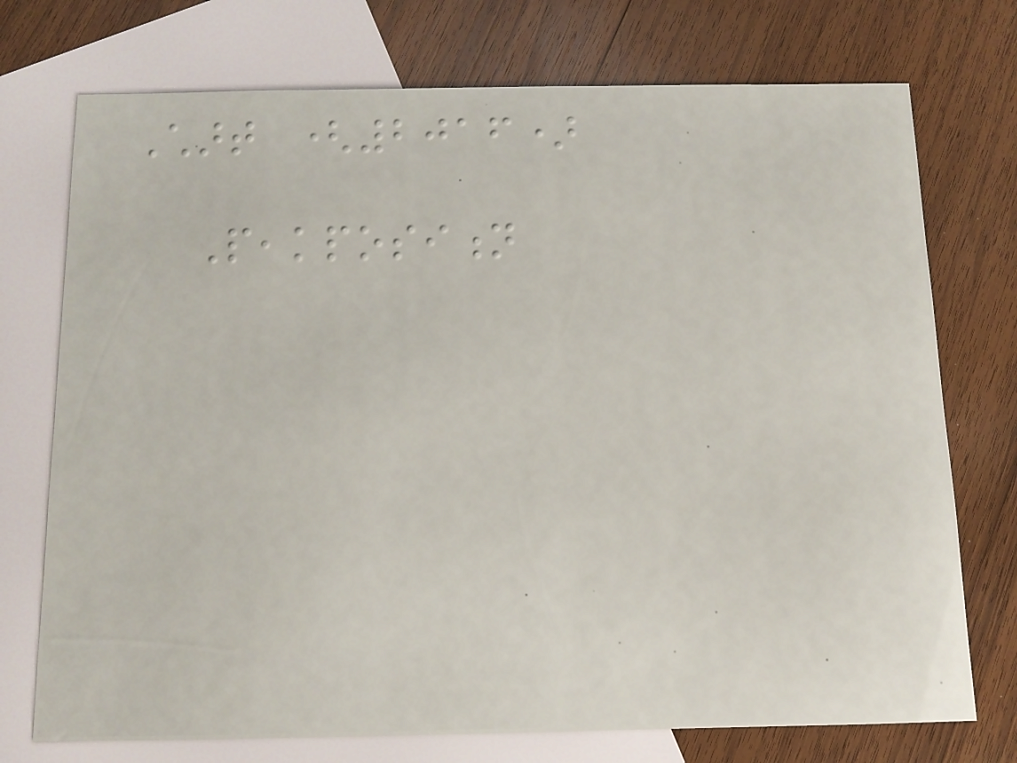Chart (2016)
Peakposition
